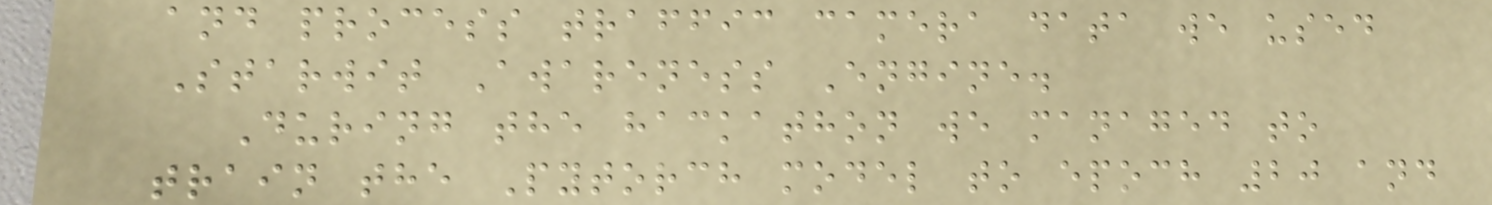and process traffic camera data we used
Starwit Awareness Engine.
During the hackathon we managed to
train the Pytorch model to epoch 20 and
